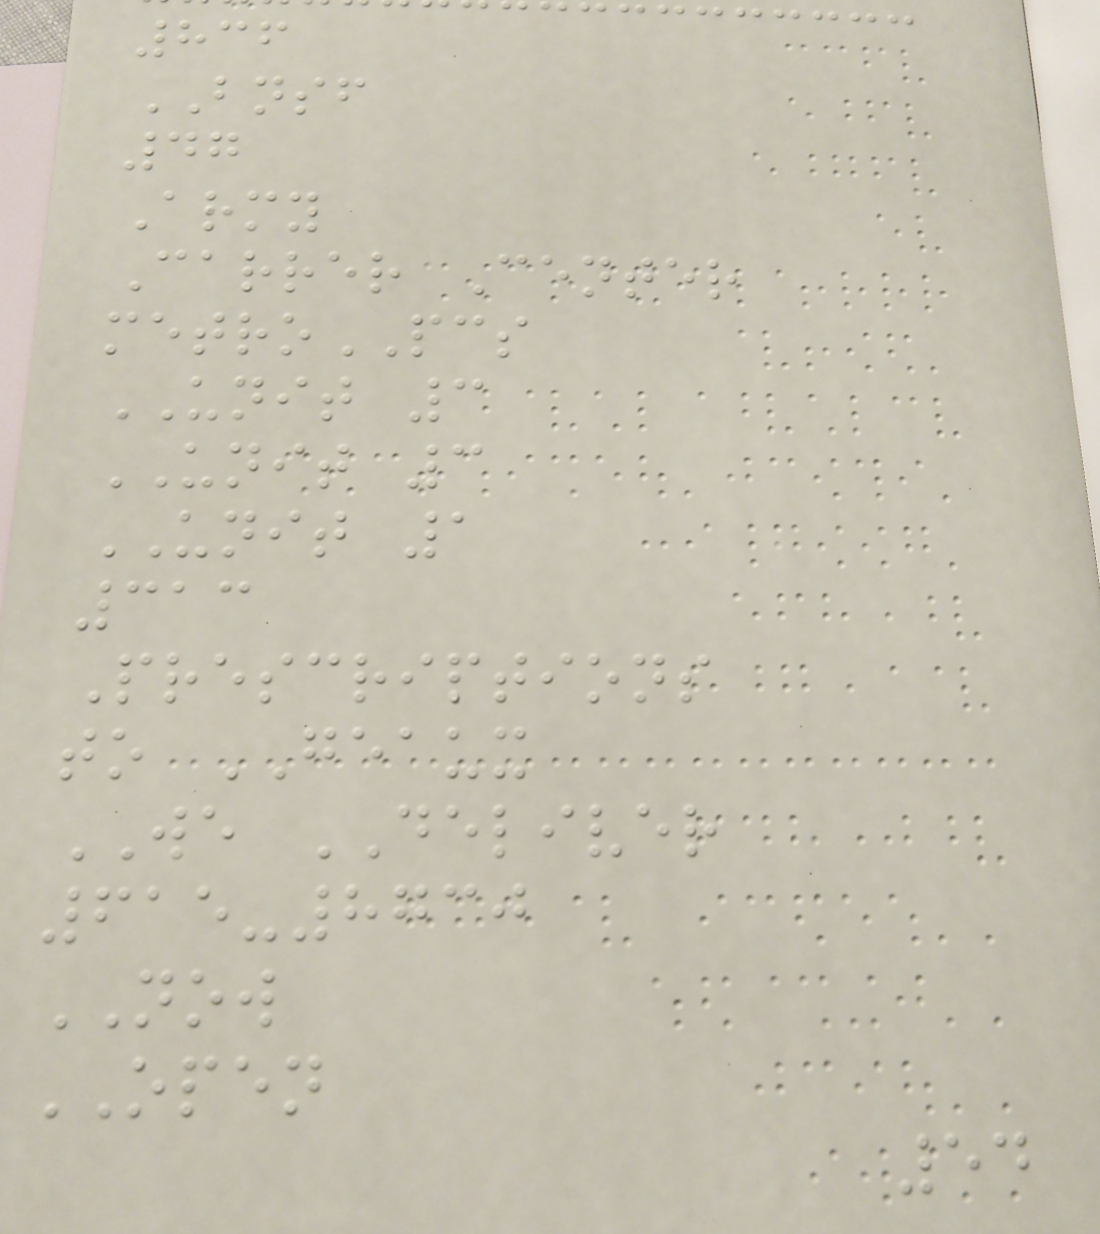836
BNSF
47
Army
Carrer Center
metroPCS
UNIT 3
UNIT 3
UNIT 1
313
Prescriptions
to GEAUX
WE DELIVER
615-8730
NOW
OPEN
54
